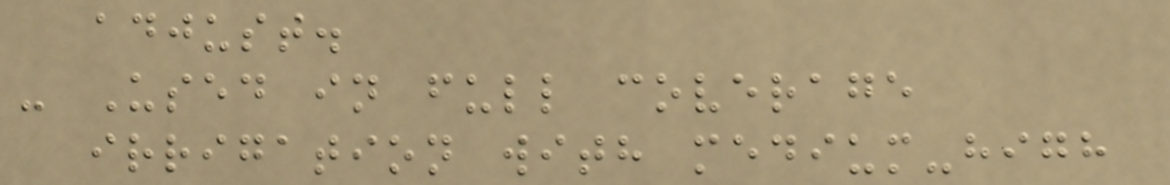adjust.
- Used in full coverage
irrigation with medium-high
